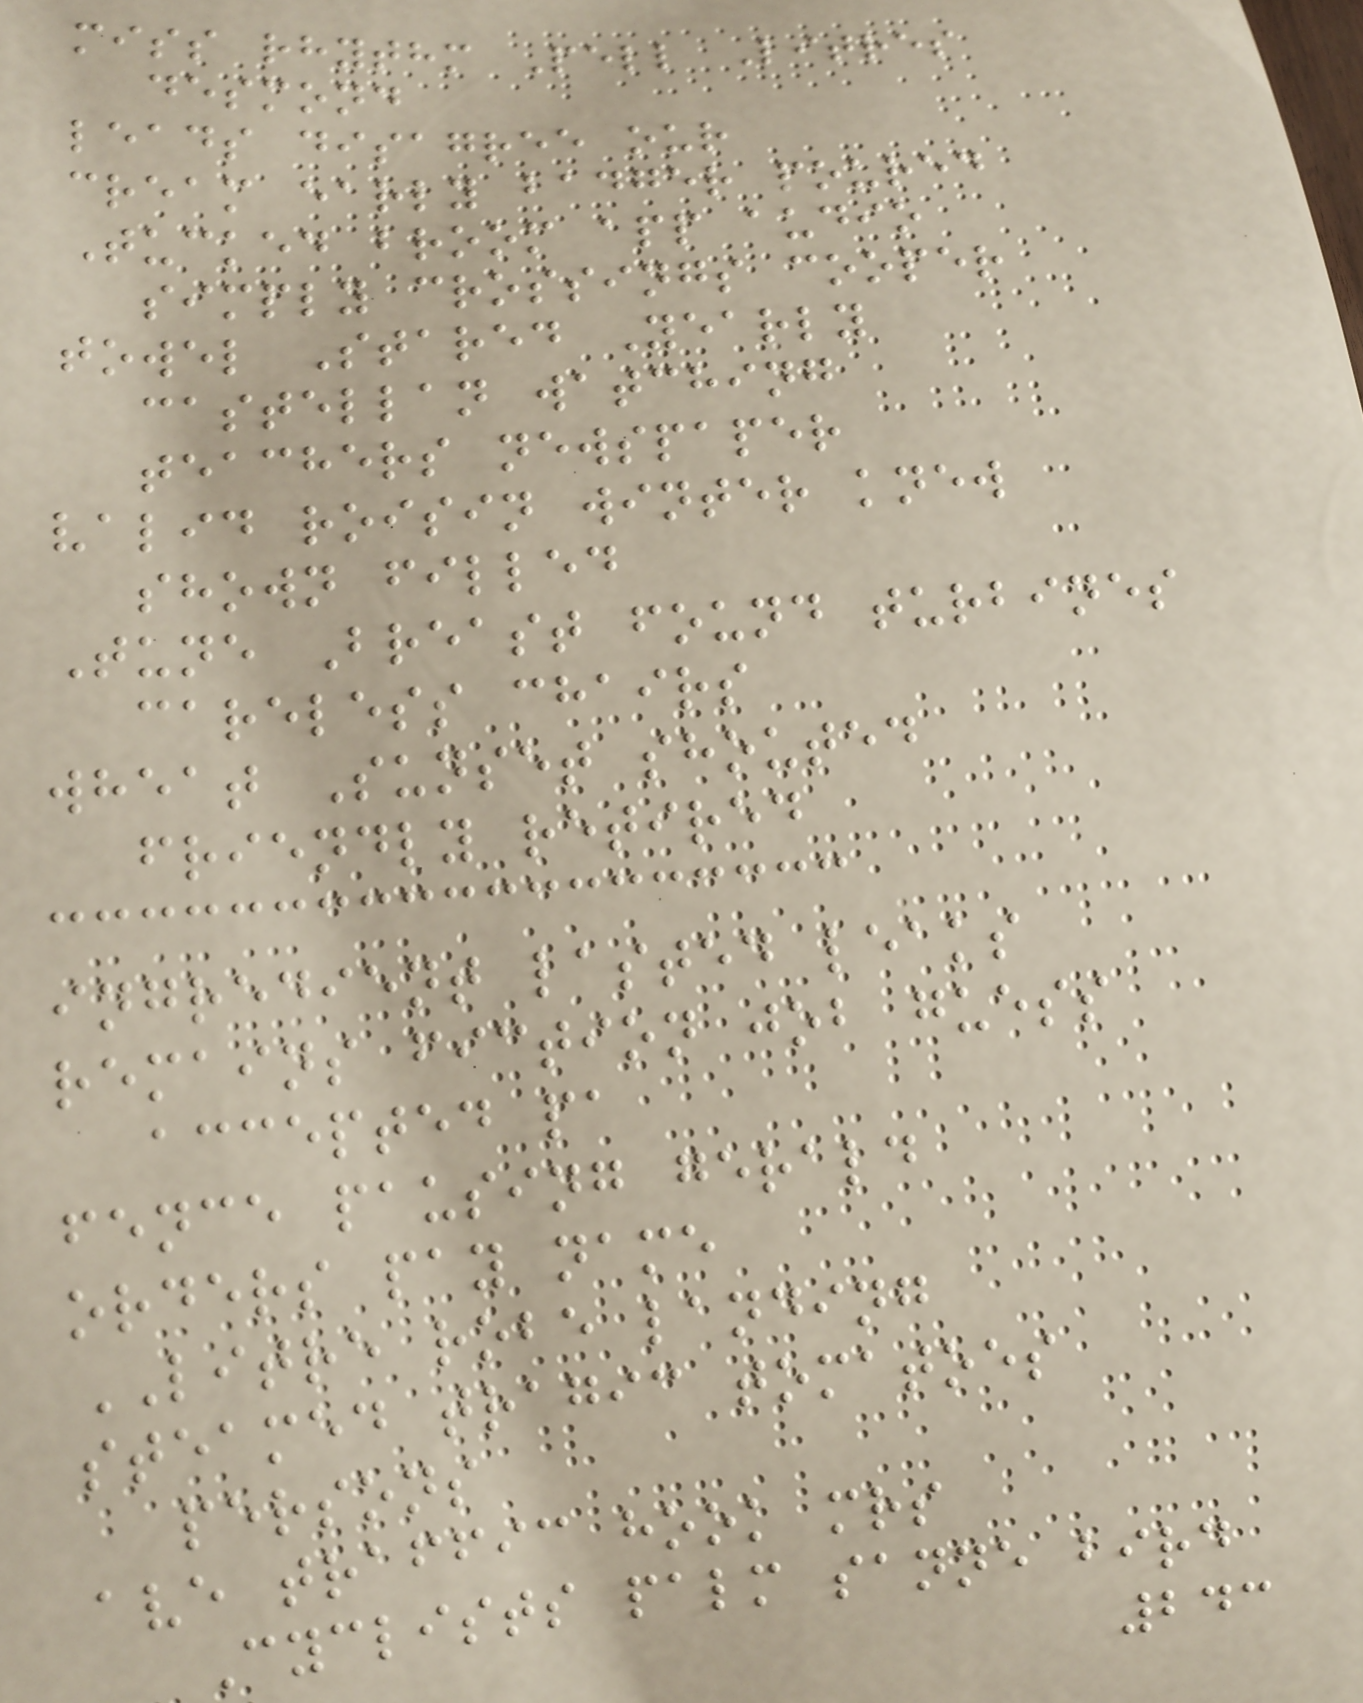miss rhythm Pell Litres
desmond
leads disagree our
cream early badger poured
Tucked broom app audio
simply crossings cooper
towel Stared Yearly
castellan watching
teachers newspaper
valid roisin winter knew
shown filled
Tune Breast found turbines
careless chairs
wheat Sunset shouted
friendly retired
ingredient lasted leaks
remains fiction job guess
accepted pa
fence pausing gerald
orders pay name
LITRE robe landing
steamed tragic tomatoes
persons
ave traffic hook mrs
Cyclists palm sanne bird
243
